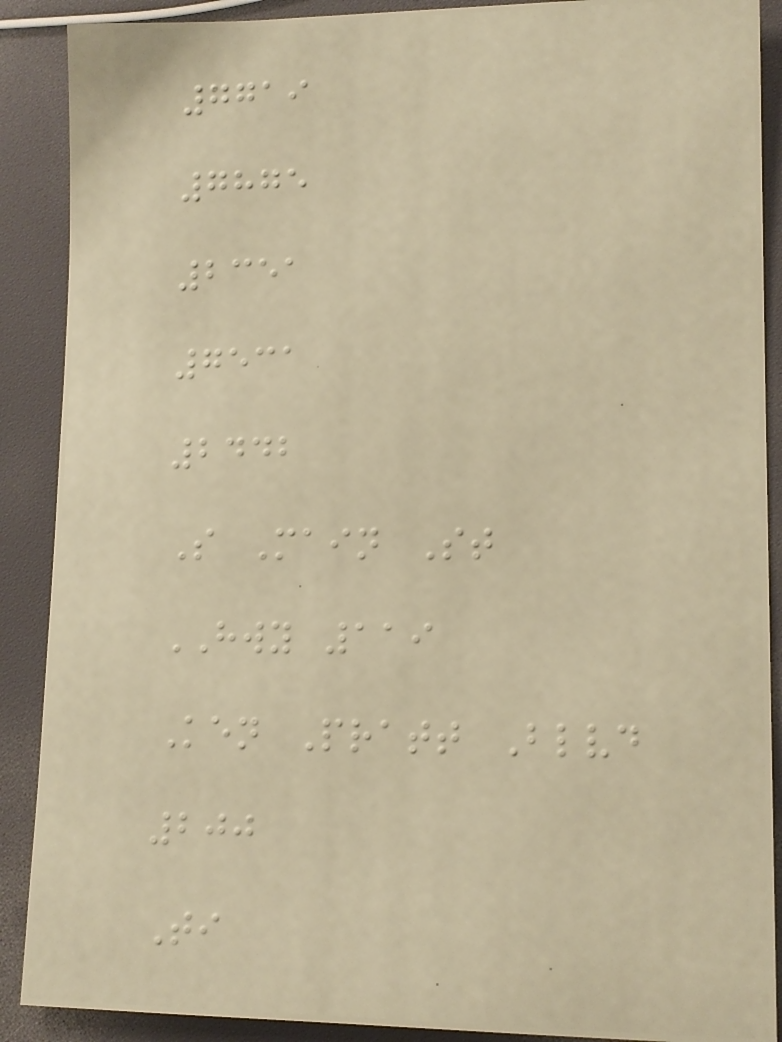7719
7875
2351
7531
2442
S Main St
HWY 119
Ken Pratt Blvd
200
Ti
